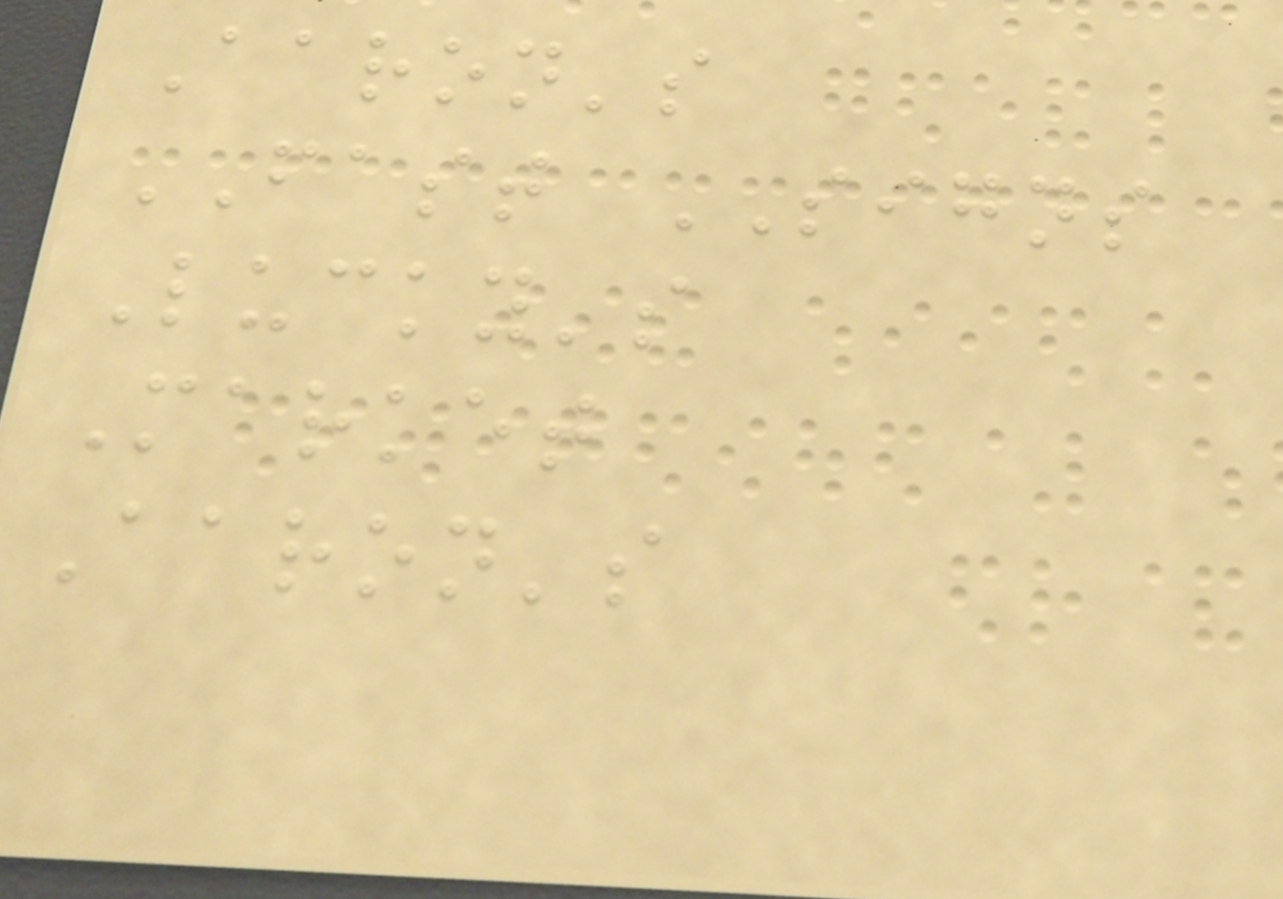Aaron's
FAST SIGNS
Lucky's
Market
Aaron's
